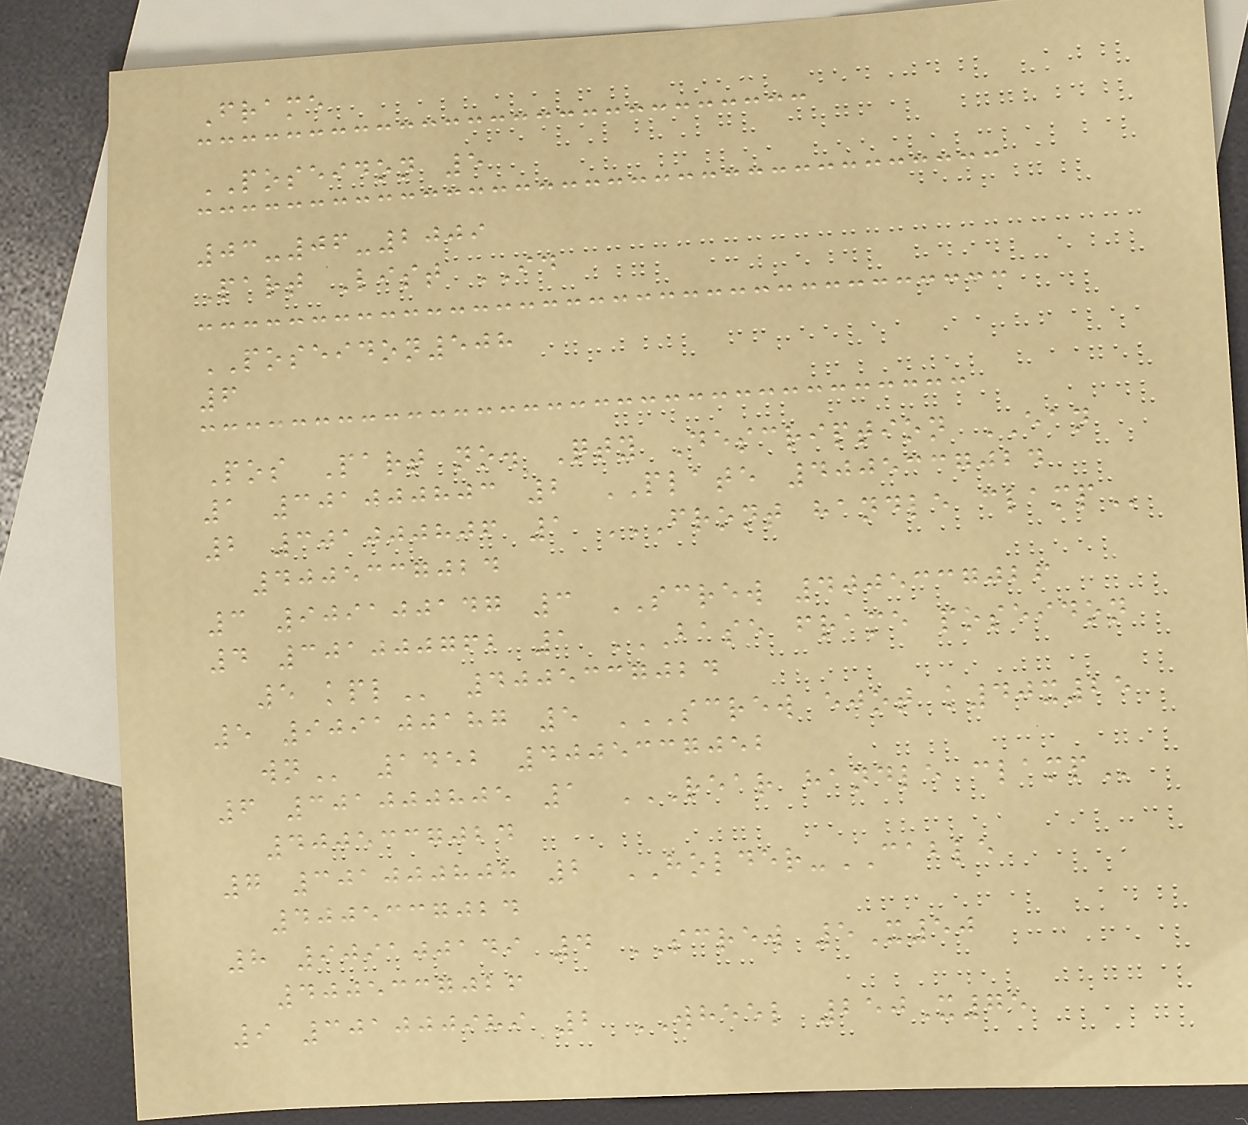Frame
POSEIDON 5
03-06-2009
Part List ID
POSEIDON508
6
Pos Part no. Qty Description EAN
1 301000803 2 PLATE 4005337024
2 301000806 1 FRONT HANDLE CLAMP
4005337024
3 909100147 3 SCREW 4005337026
4 301000762 1 BASE FRAME POSEIDON
5 KPL 4005337024
5 909100187 5 SCREW EJOT K40X25
WN 1452 4005337052
6 301000805 1 REAR HANDLE CLAMP
4005337024
7 301000808 2 HOLDER-CABLE
4005337024
8 909100149 4 SCREW 5X50
4005337026
9 301000989 2 WHEEL 250X75
